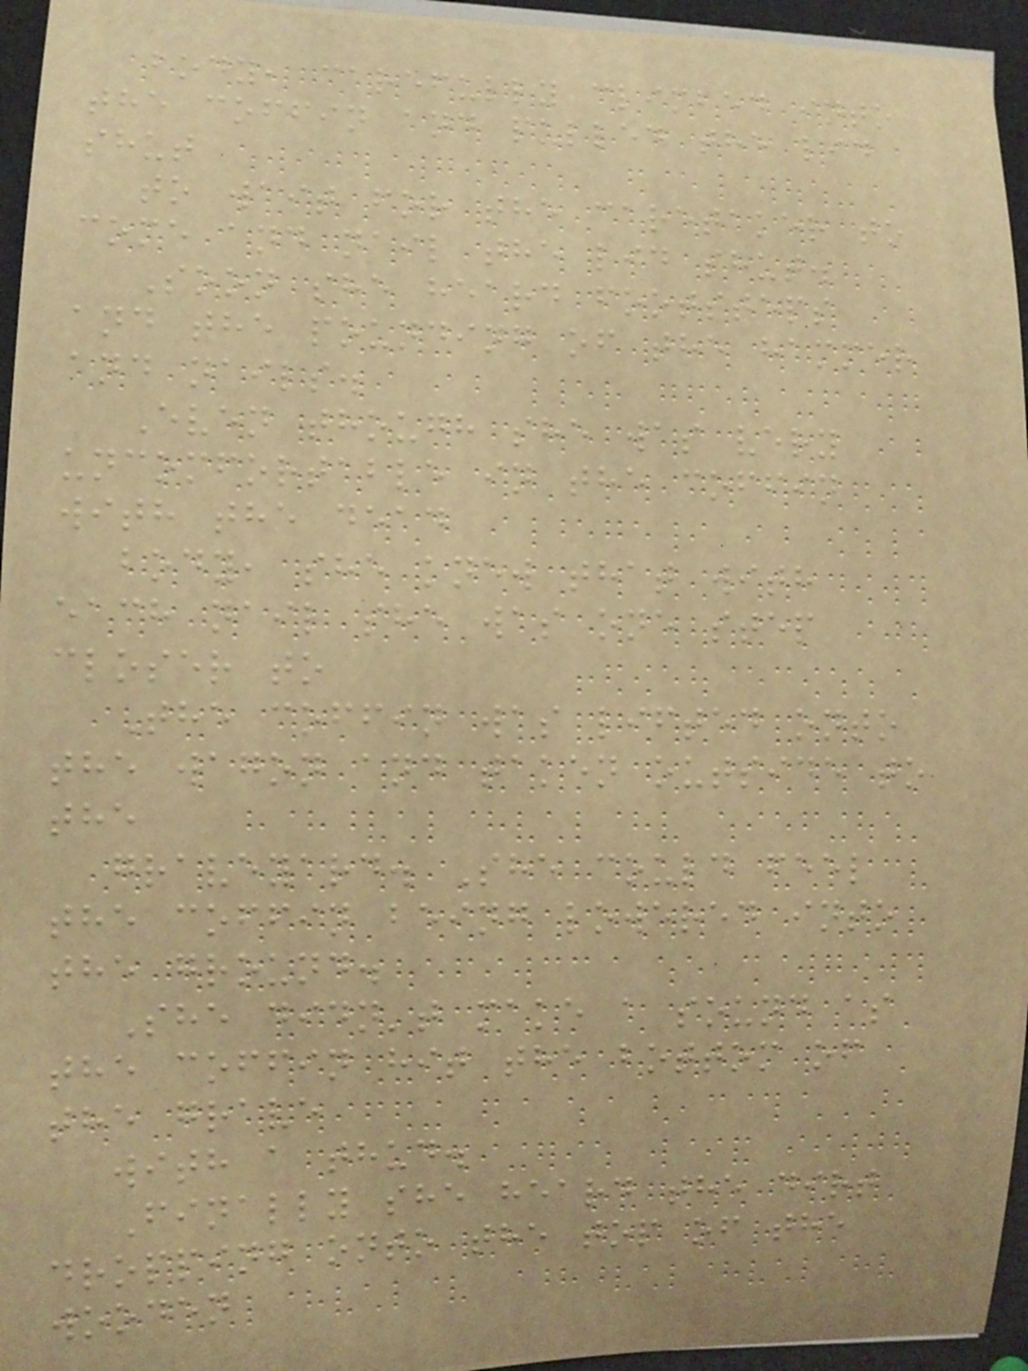body, carefully climbed into
the coffin and pulled the lid
shut
to wait for the caretaker to
come and nail the lid shut.
Soon she heard footsteps
and the pounding of the hammer
and nails.
Even though she was very
uncomfortable in the coffin
with the dead
body, she knew that with
each nail she was one step
closer to
The coffin was lifted onto
the wagon and taken outside to
the
graveyard. She could feel
the coffin being lowered into
the ground.
She didn't make a sound as
the coffin hit the bottom of
the grave
with a thud.
Finally she heard the dirt
dropping onto the top of the
wooden
